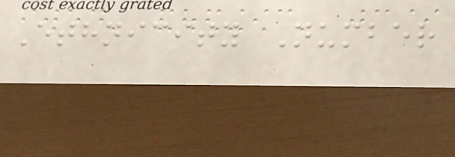Ethnicity Number
